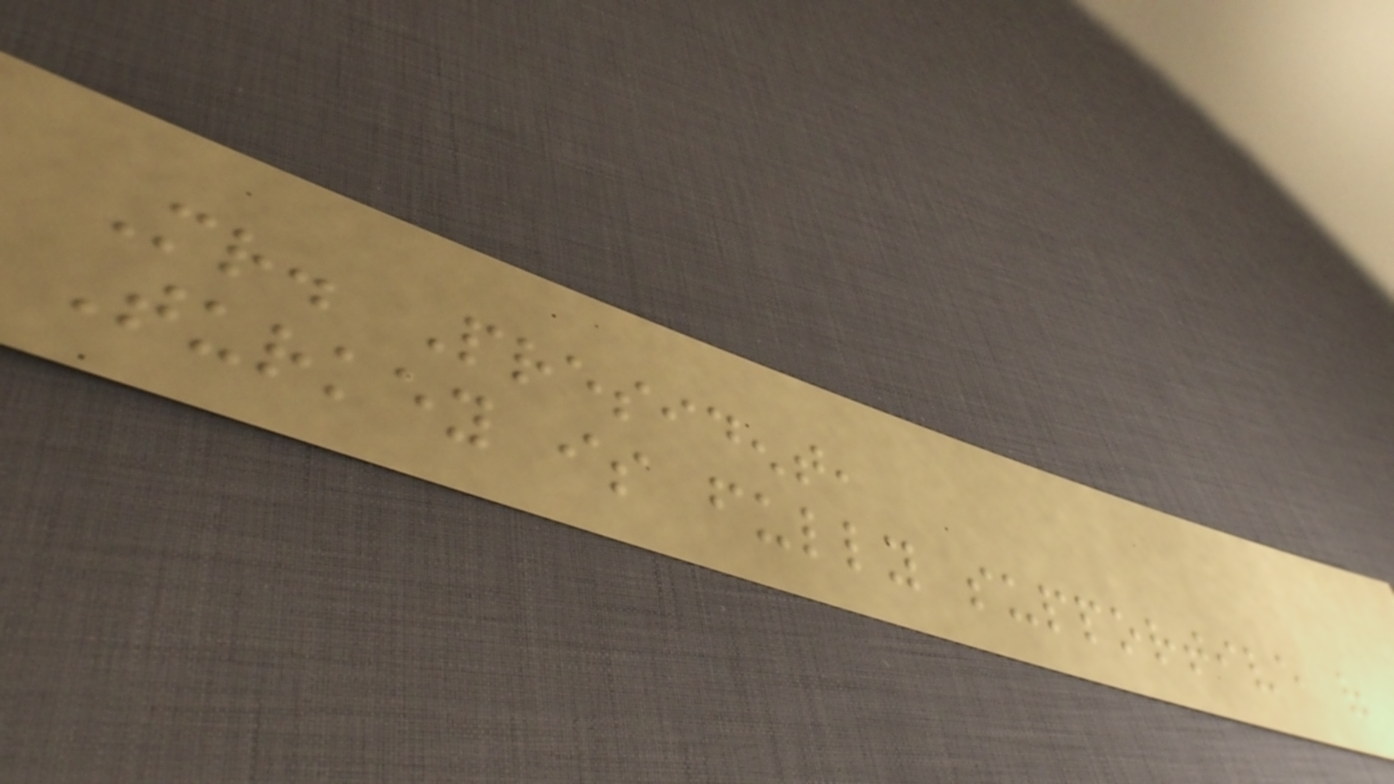Mr. President,
Turkey is fully supportive of
